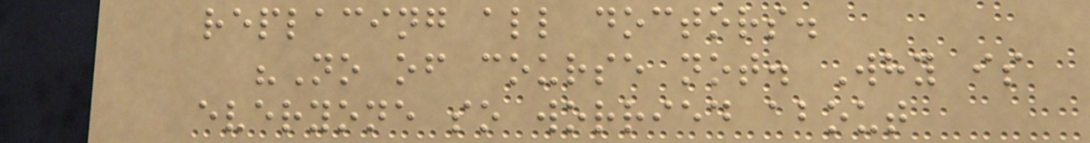replacing all doctors.
"No of course not. Why is
everyone so worried about
